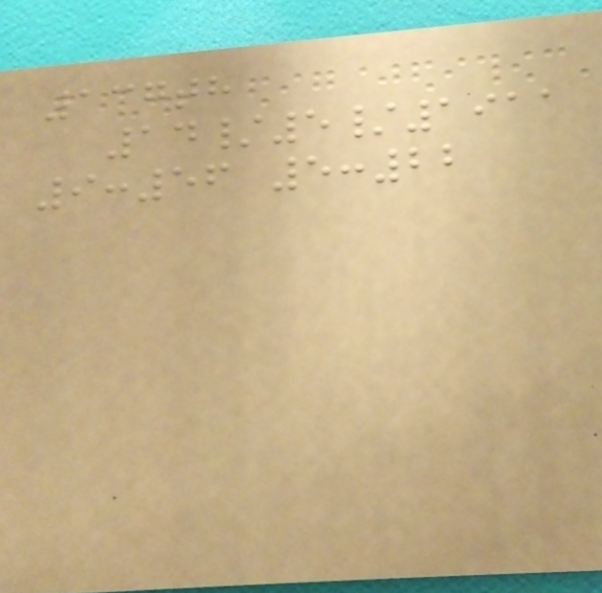137th
14/5/1911
9:56 5:22
